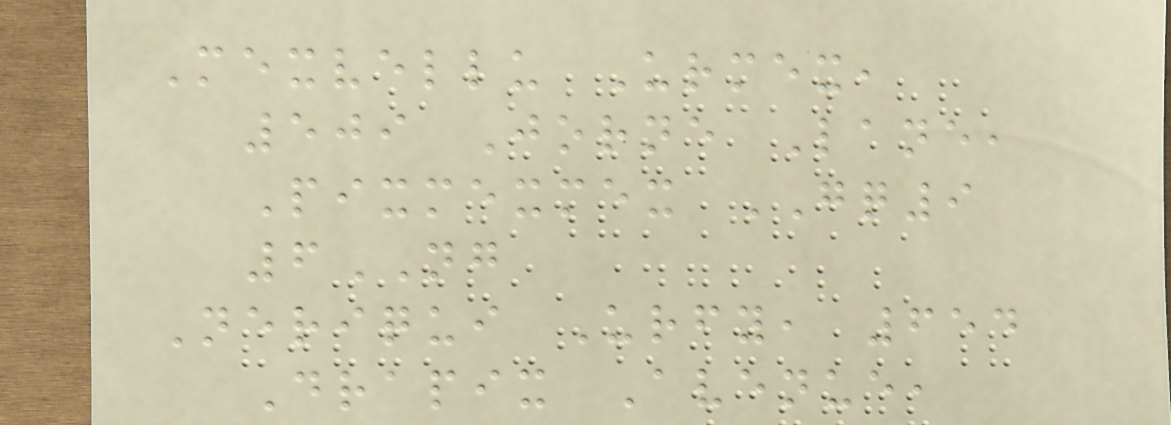Mexvellu Urmex,
509 Jorne Lane,
Pixmexmex GQ9
6NG
Neriqui Urfy, 654
Drapix Avenue,
